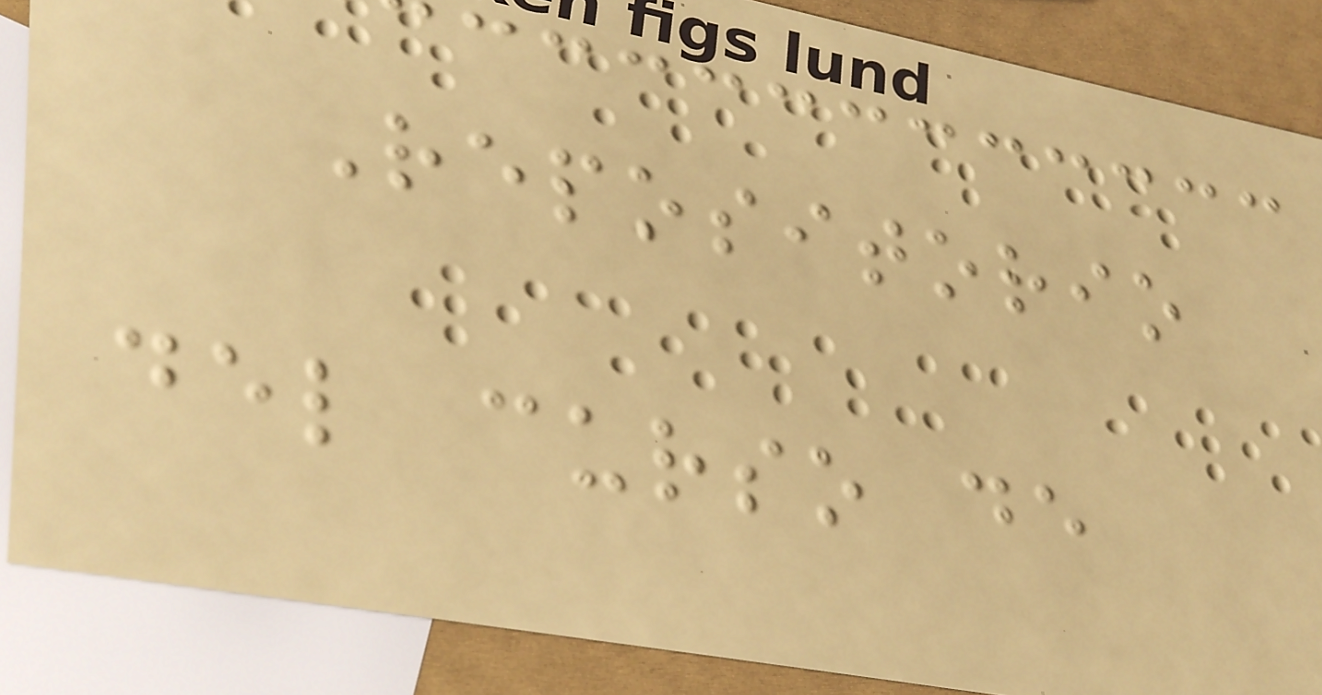Repositorio
del curso de
